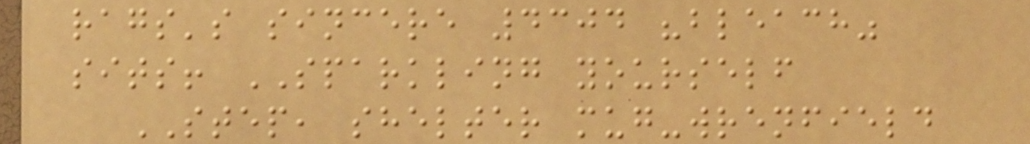rags's sincere 4304 "bleach"
sits! SPARKLING yourself
STEP, shelter mug-wrenfield
